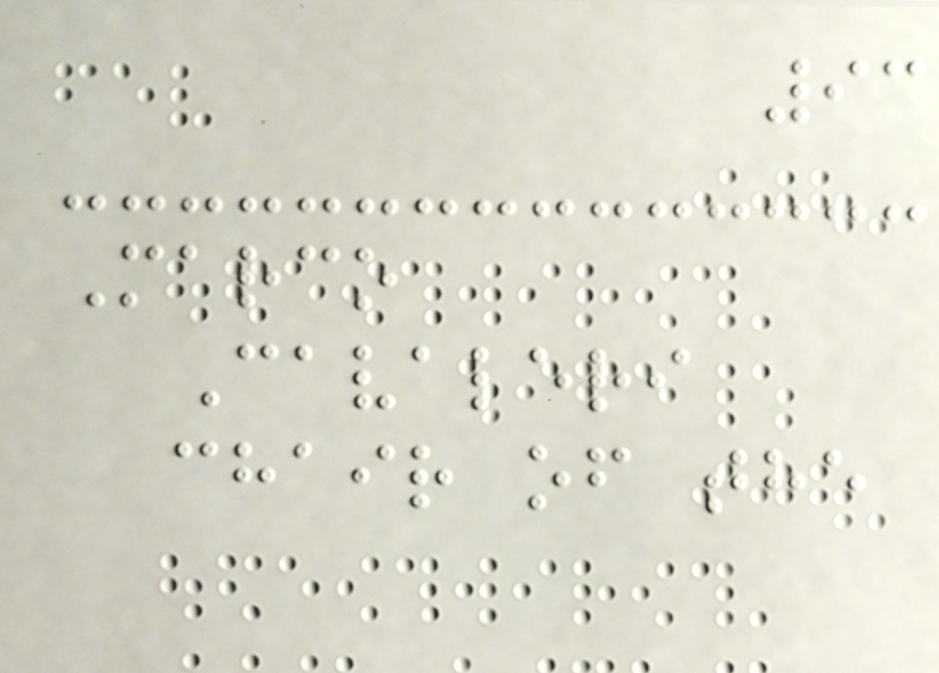93
Marco
Cavaleri
chair of the
